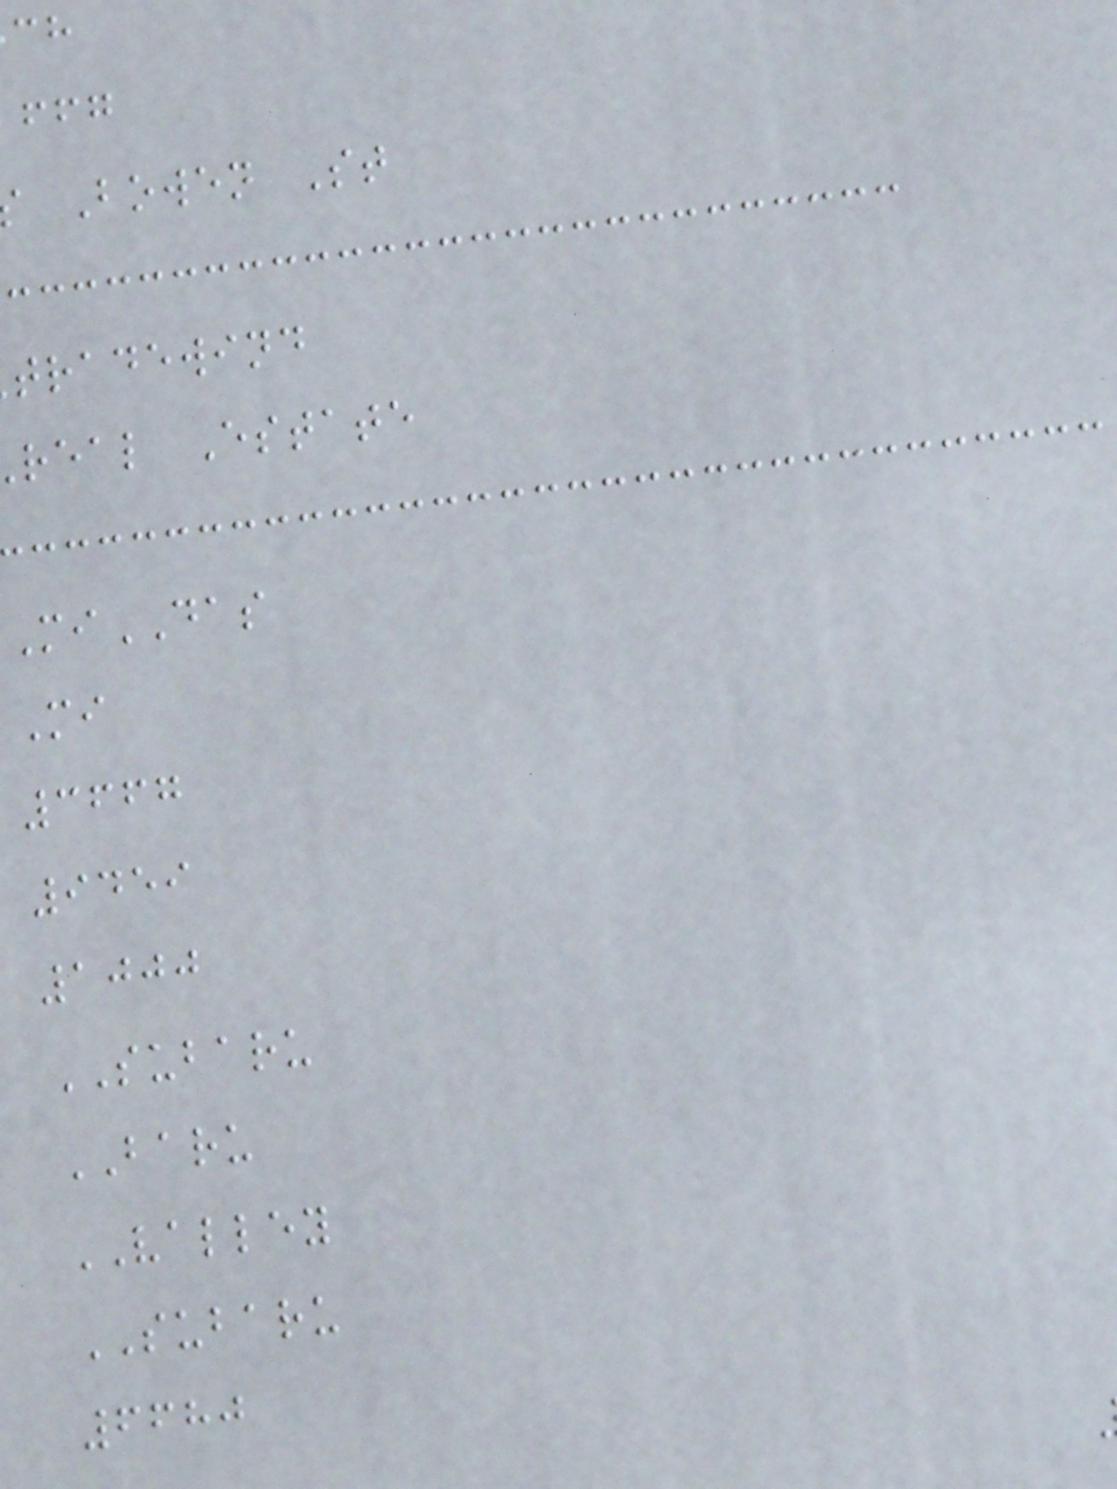Bowen St
tradewind
real Estate
MiDAS
Mi
3667
9459
1000
SUBARU
BARU
VALLEY
SUBARU
6680
